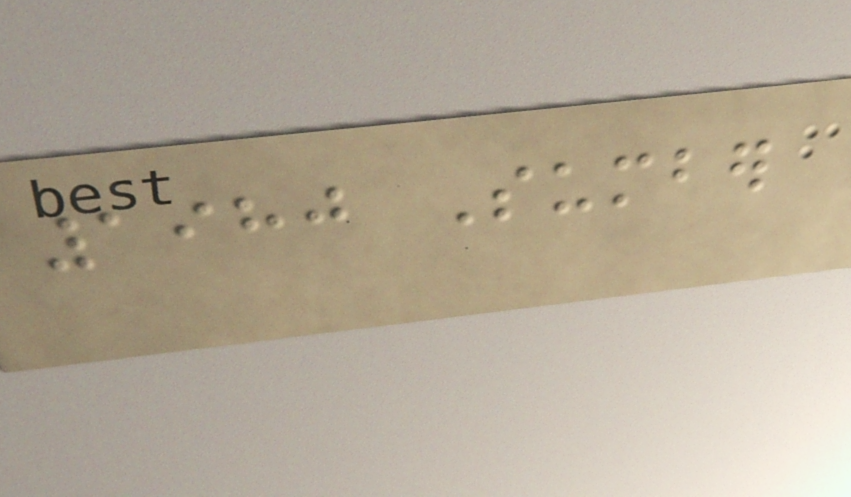1980 Sumber
